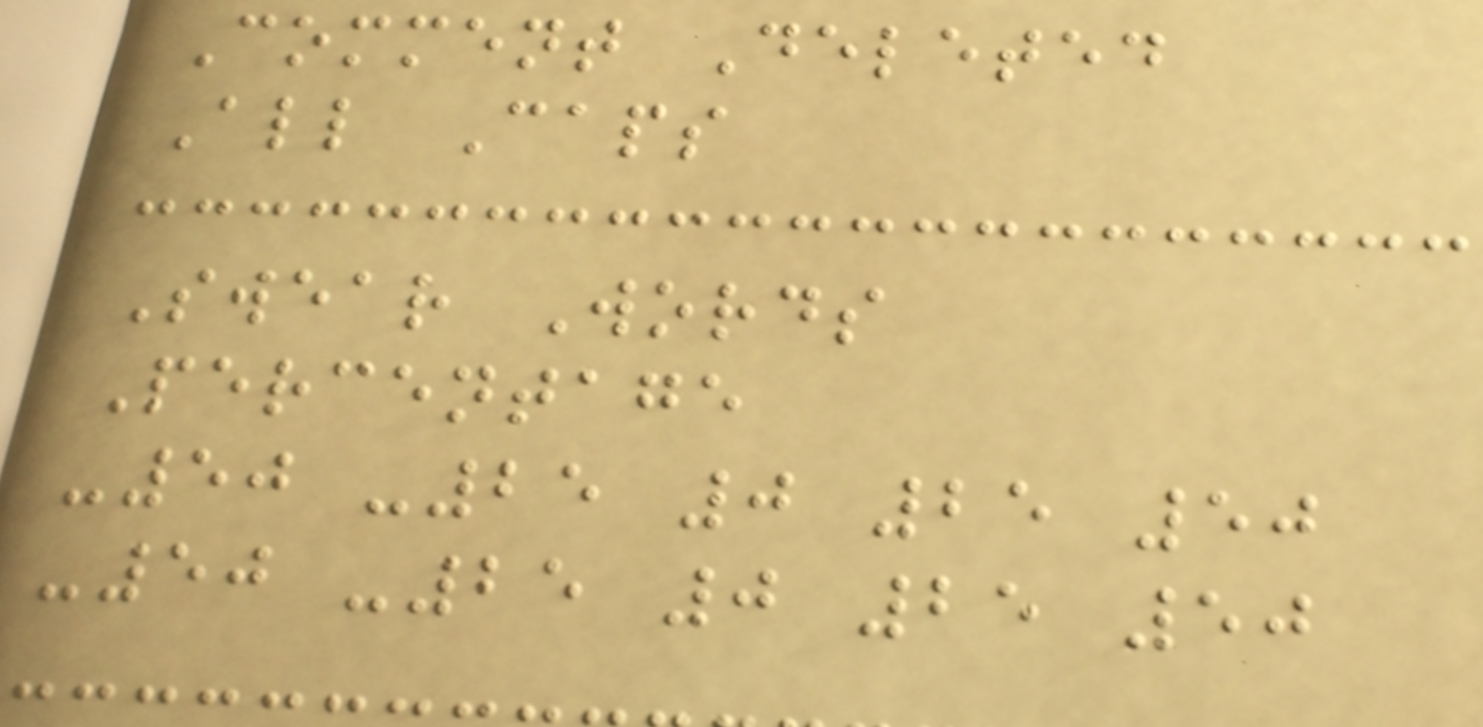Comment Deleted
All Caps
Swear Words
Percentage
-50 -25 0 25 50
-50 -25 0 25 50
